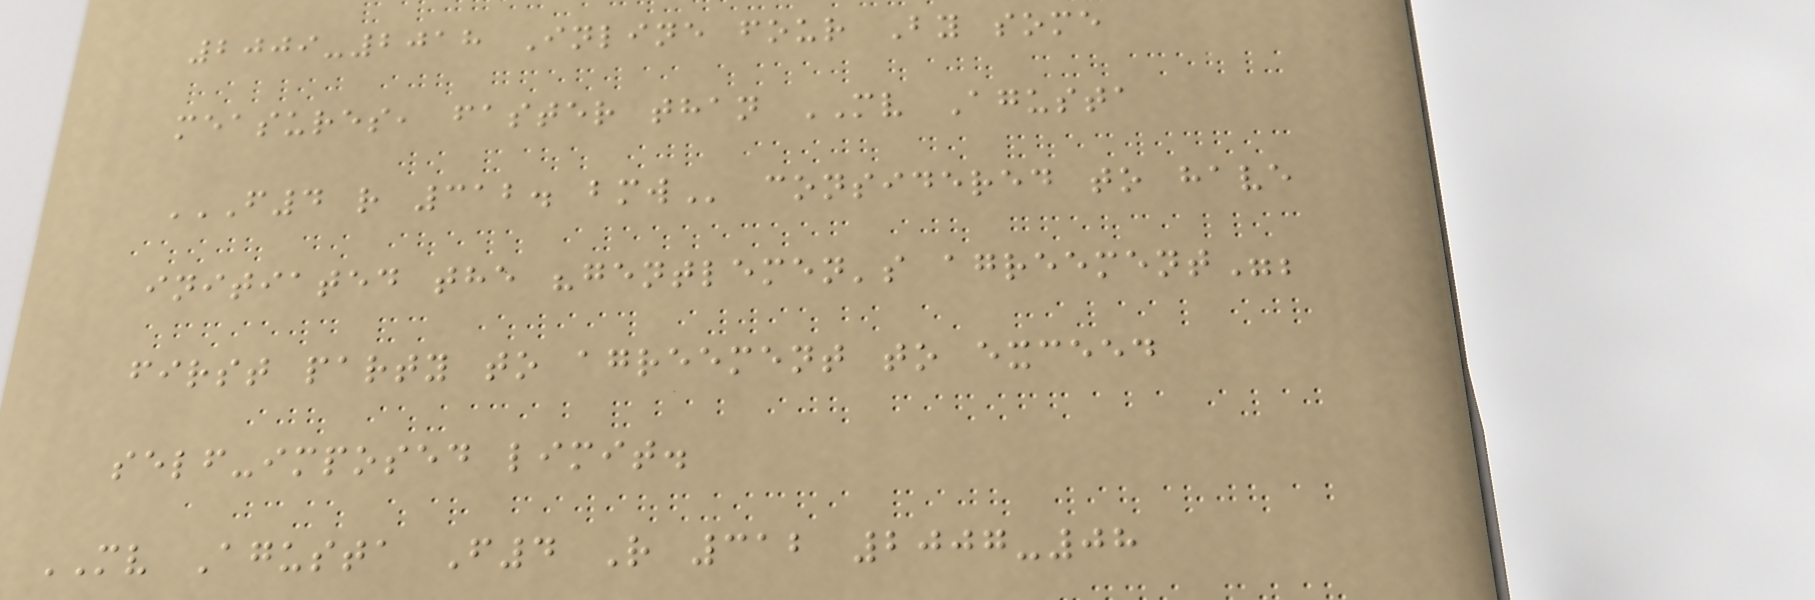2009-2018 Inline four By some
measures, faster than MV Agusta
F4 R 312. BMW considered to have
initiated the "gentlemen's agreement";
first party to agreement to exceed
self-imposed limit.
MV Agusta F4 R 312 2007-08
